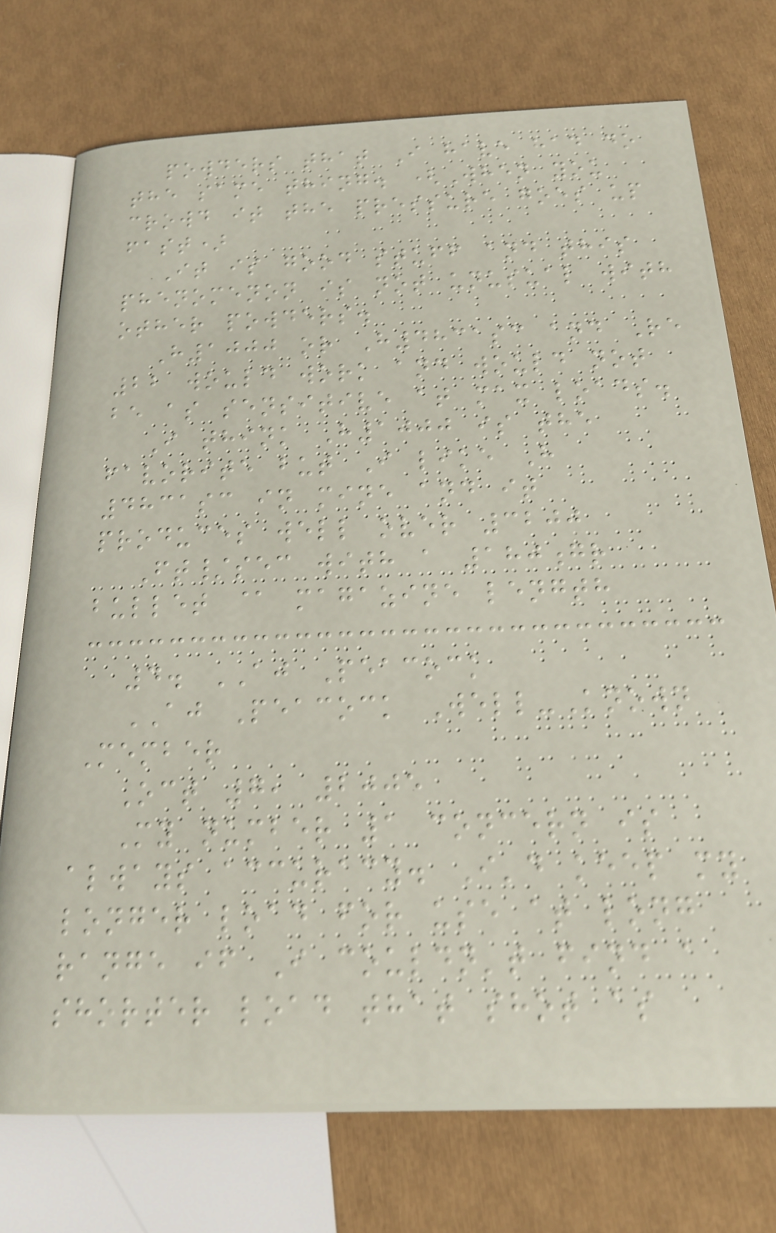powders that I have had do
the same thing. (When you
crowd it the pressure goes up
fast)
It is good stuff and this
phenomenon is not unusual with
other powders.
H1000 or H4831sc and Re
22 would work and would not
be as sensitive at max loads.
I think H1000 is the
favorite but I like H
4831sc in mine and it
produces well over 3200
Ft/sec with a 180gr
bullet @ magazine length
4. AJ Peacock
AJ Peacock Well-Known
Member
Oct 7, 2005
My number 1 concern is
always accuracy. I'd keep my
longer load for use at long
range if I couldn't find a
shorter load that shot as
